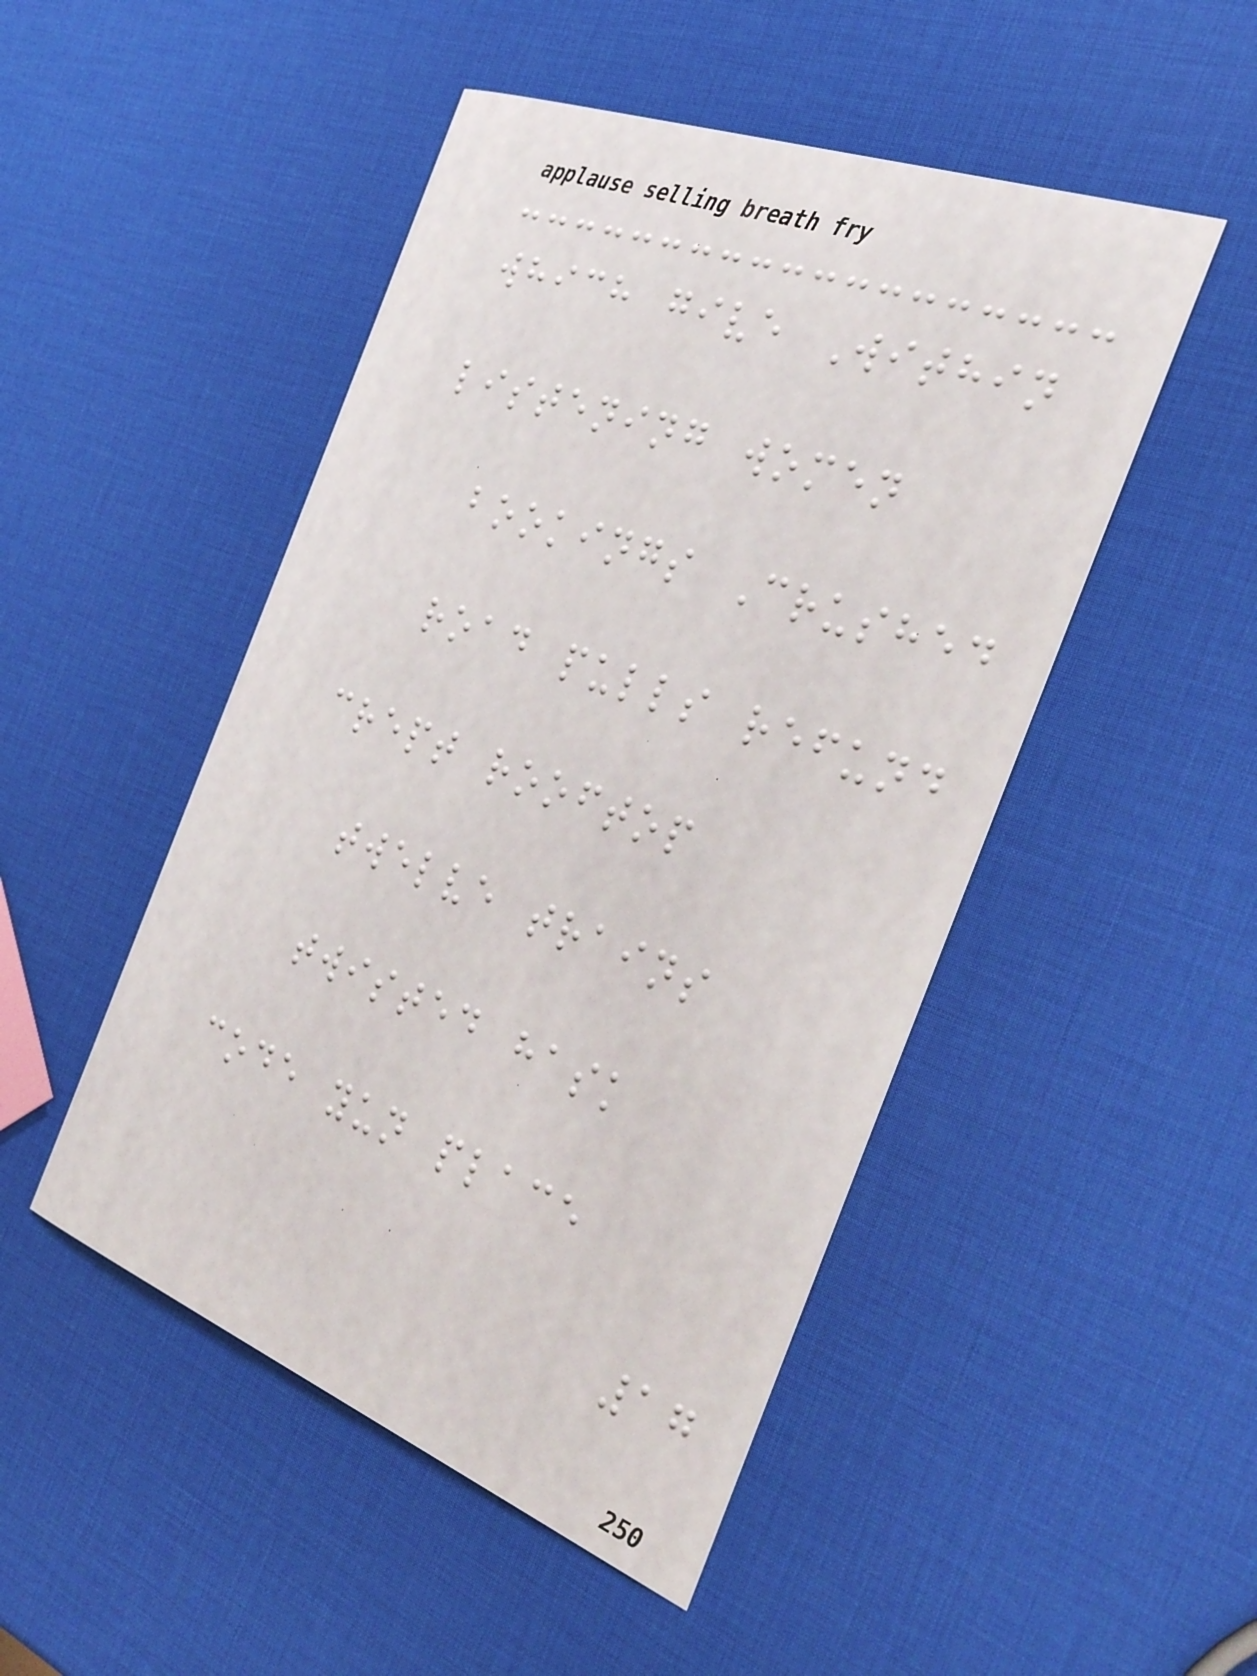which give Within
listening women
bookings Crushed
road pulls refund
crept rooftop
twelve trains
twisted hask
code yun place
17
